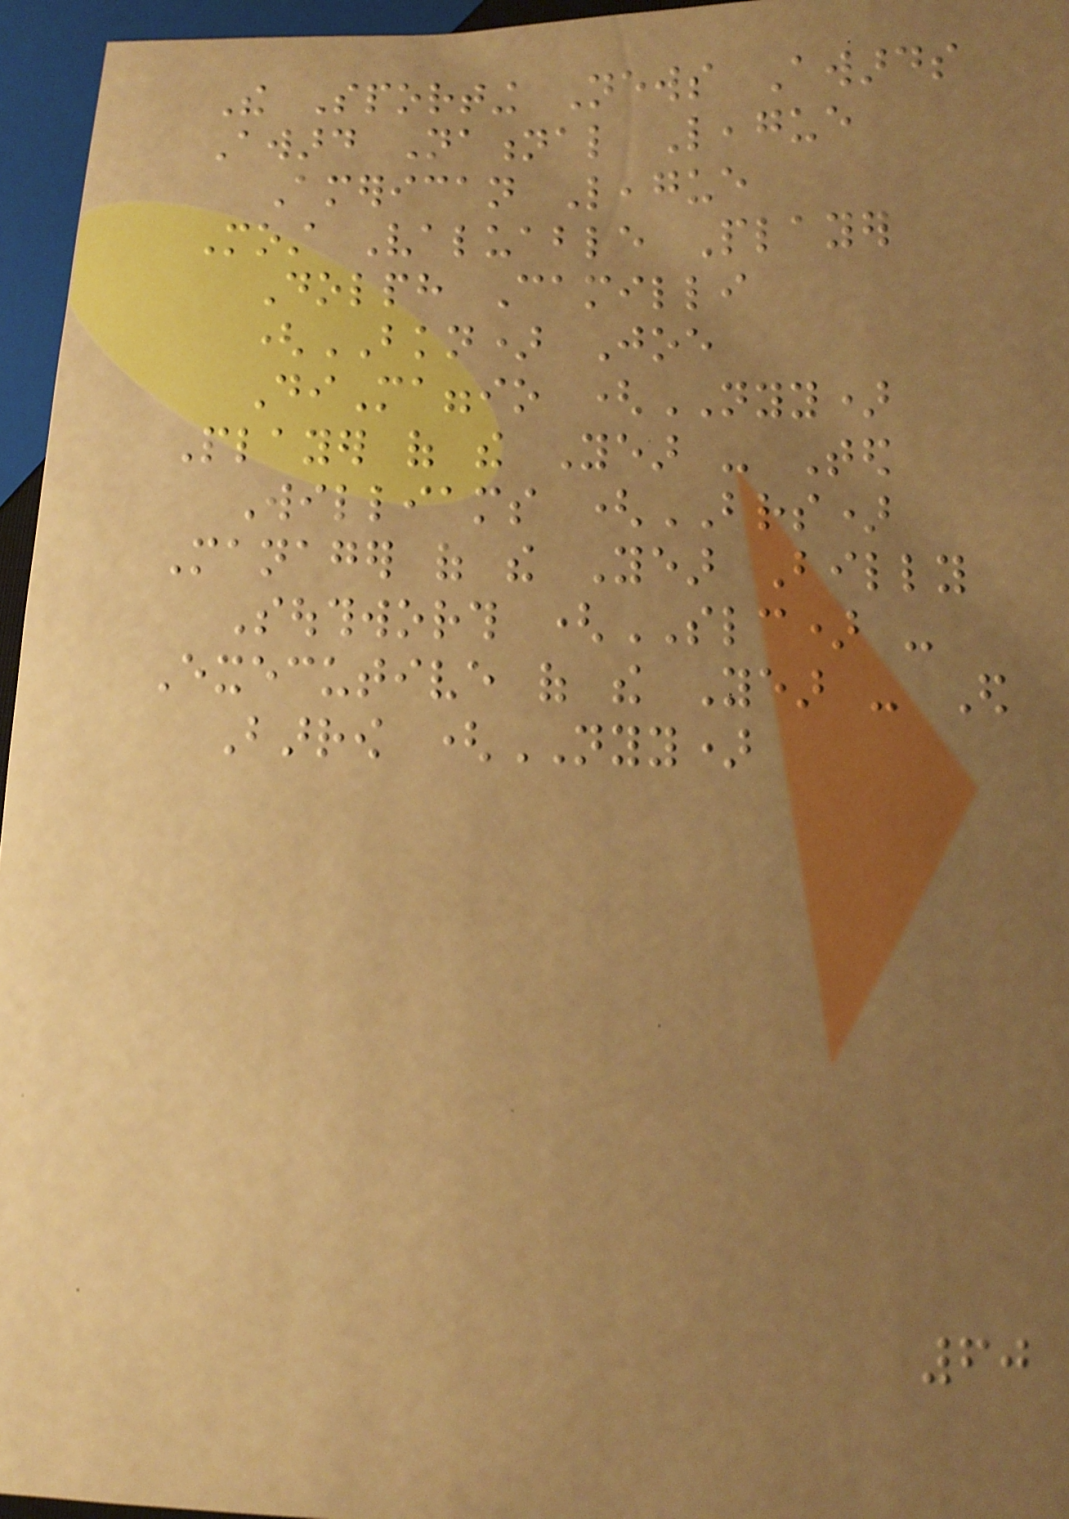The Sporting News Awards
Award National League
American League
Most Valuable Player
Dolph Camilli
(BKN) Joe
DiMaggio (NYY)
Player of the Year - Ted
Williams (BRS)
Manager of the Year Billy
Southworth (SLC) -
Executive of the Year - Ed
Barrow (NYY)
60
